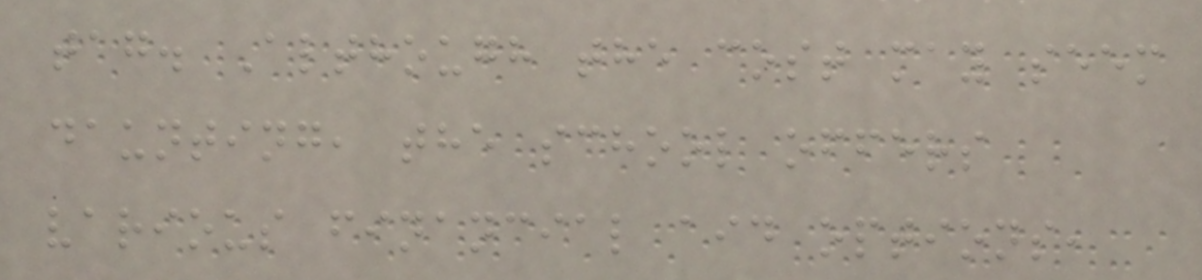tag. Although the cost may seem
daunting, the school offers
various financial aid options,
